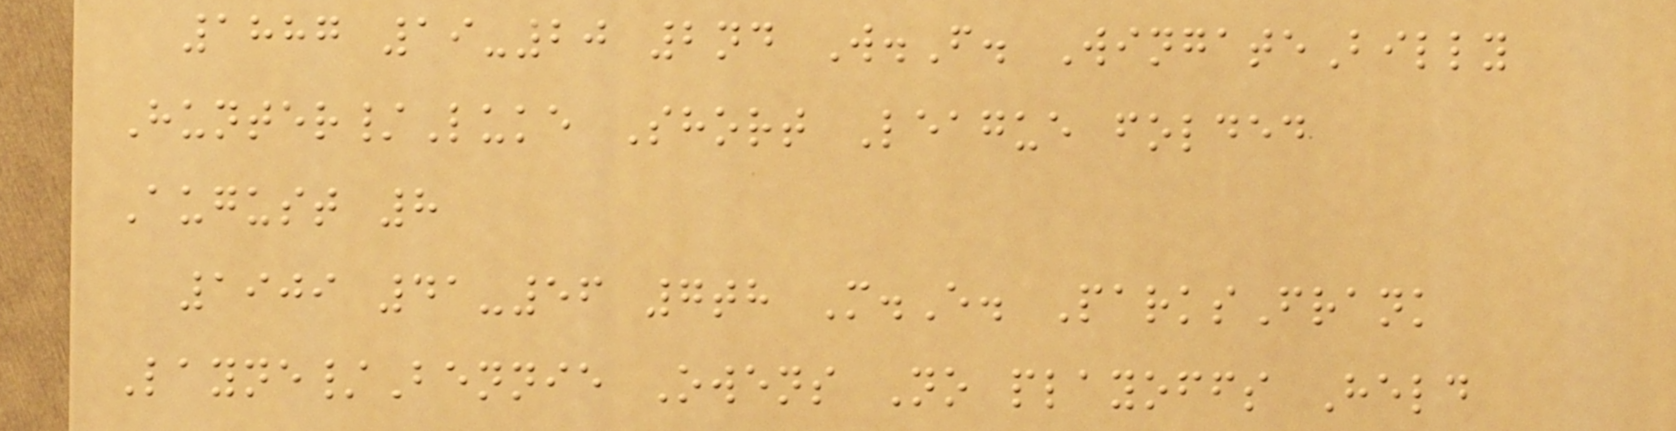1887 19-20 2nd W.F. WingateBilly
Hunter/Luke Short League folded
August 8
1909 41-56 7th M.E. ParksFrank
Layne/Bennie Owens No playoffs Held
